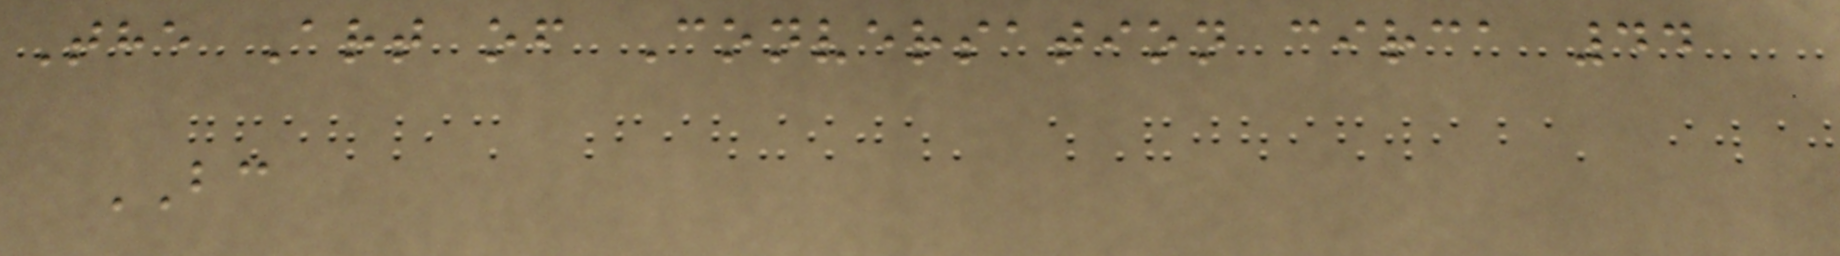The Art of Conversation circa 44
BC
